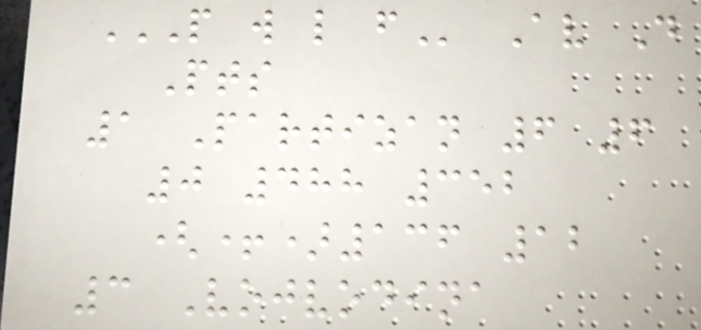P W L F Av D
Pts
1 Partizan 6 6
0 488 352
(+)136 12
3 Vojvodina
